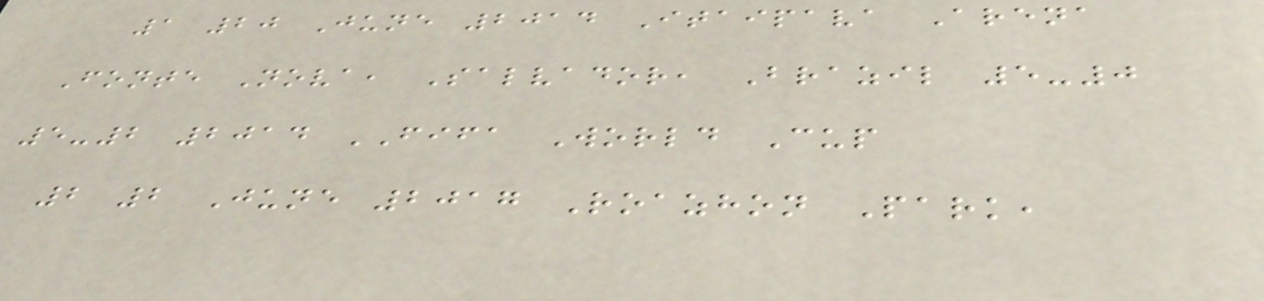1 20 June 2014 Itaipava Arena
Fonte Nova, Salvador, Brazil 5-0
5-2 2014 FIFA World Cup
2 2 June 2017 Roazhon Park,
